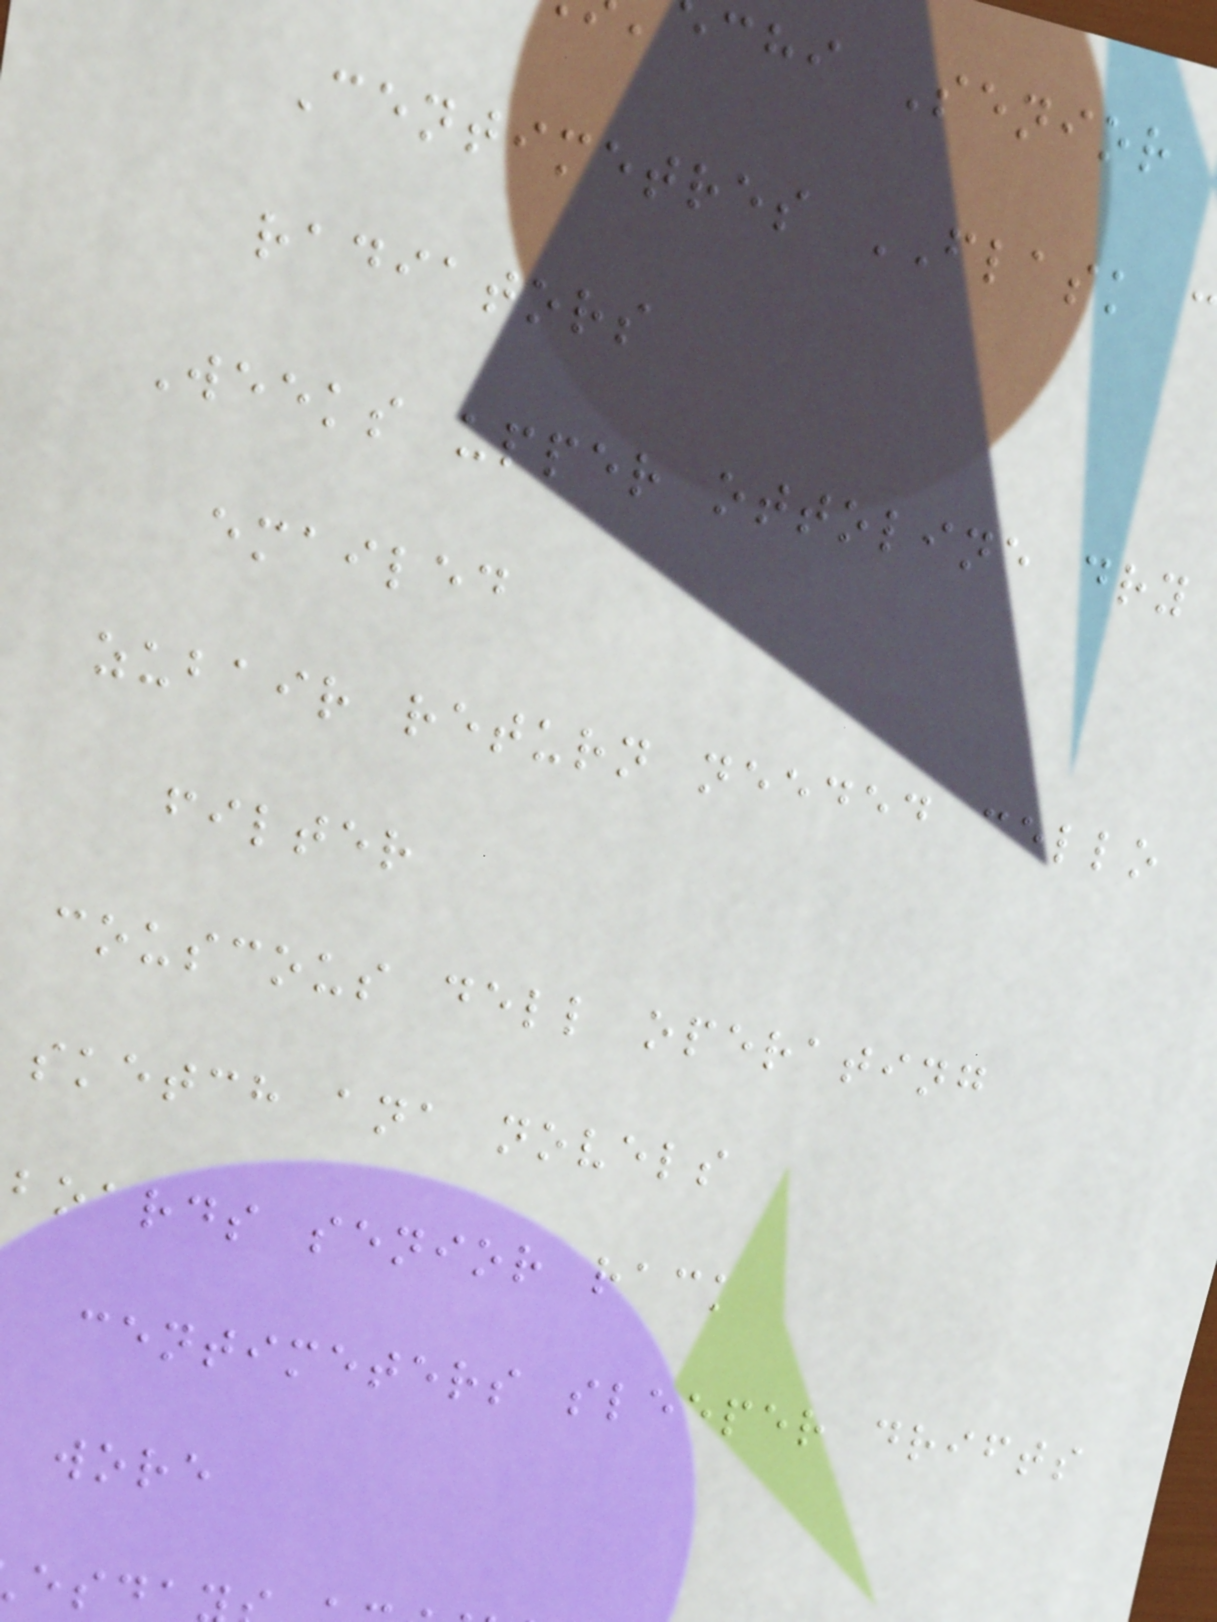chi Senior
Centimetres FLASK
radiators
Weeks upper ottoline dry
emailed
zubair return needed cello
filter
couscous dell operating
sketch ana novels
boards senior rack
centimeters sleeper drifts
wore
